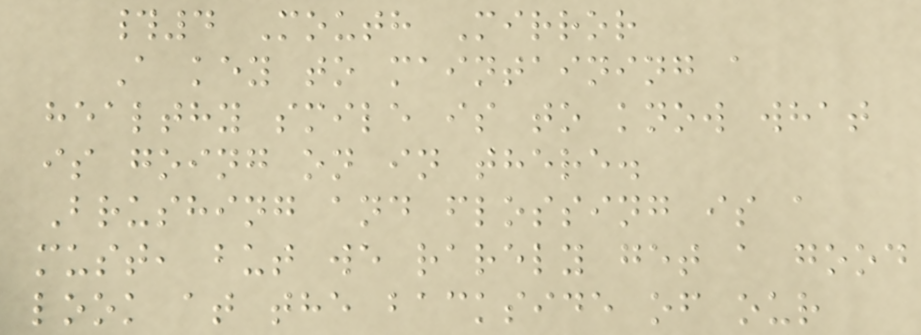#4 Mouth Mirror
A key to maintaining a
healthy smile is to know what
is going on in there.
Brushing and flossing is a
must, but we rarely get a good
look at the backside of our
